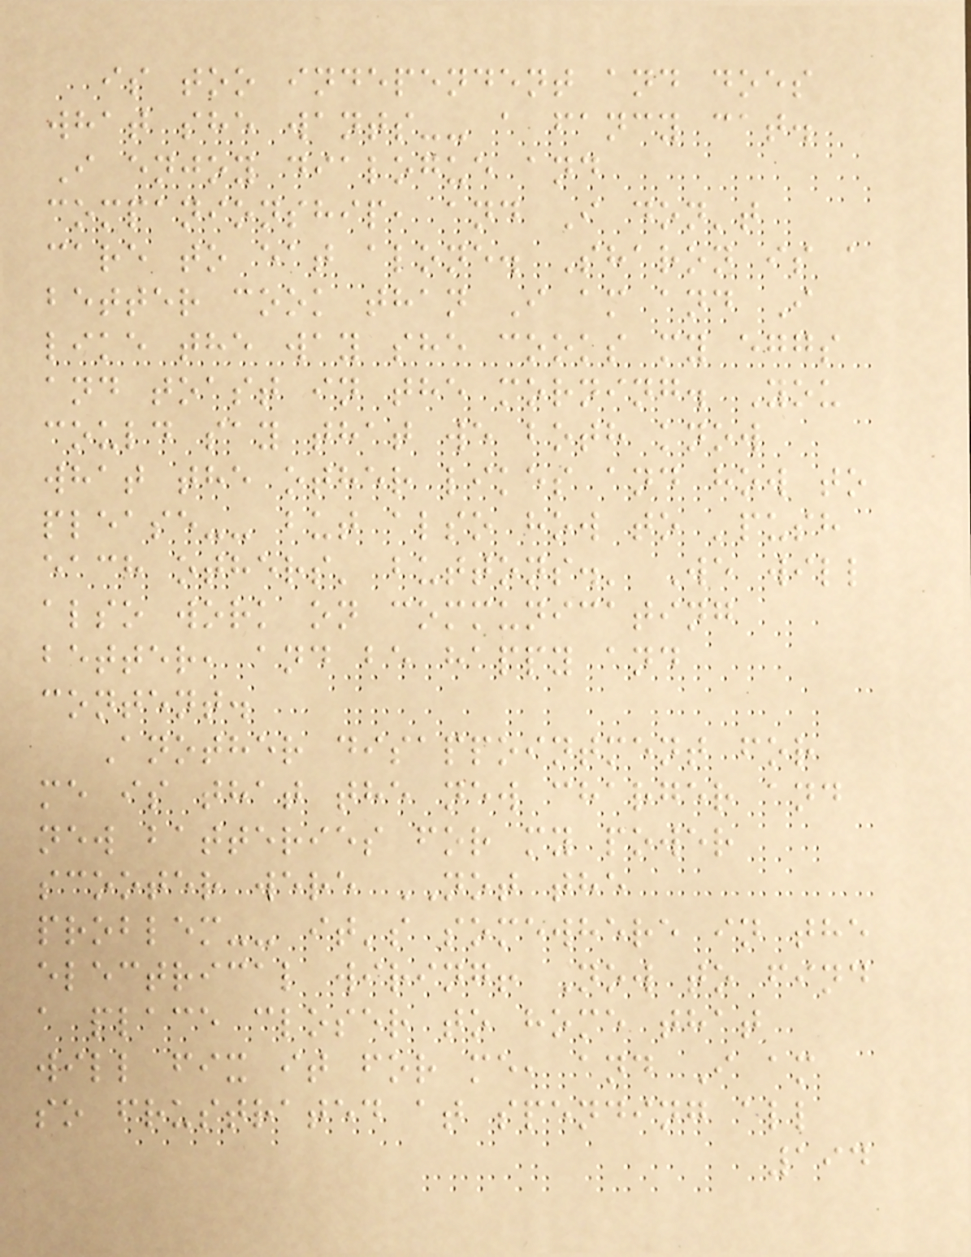is too independent and does
what she wants-- a fancy cat.
I enjoy dialogue and
companionship, and I don't
care to eat alone. Sharon is a
better cook than I am and I
like the way she cooks my eggs
and toast in the morning. You
could say that we both know
what the other likes and how to
please-- but also how to 'push
each others' buttons.' We will
also work on communicating
better, and be happy and
content.
Another disappointment for
me is that the new charger and
new batteries for my power
scooter were NOT the
problem-- it's somewhere in the
electrical wiring! Now to find
a place closer to home that
will fix it for me, and I am
so frustrated at spending all
194
